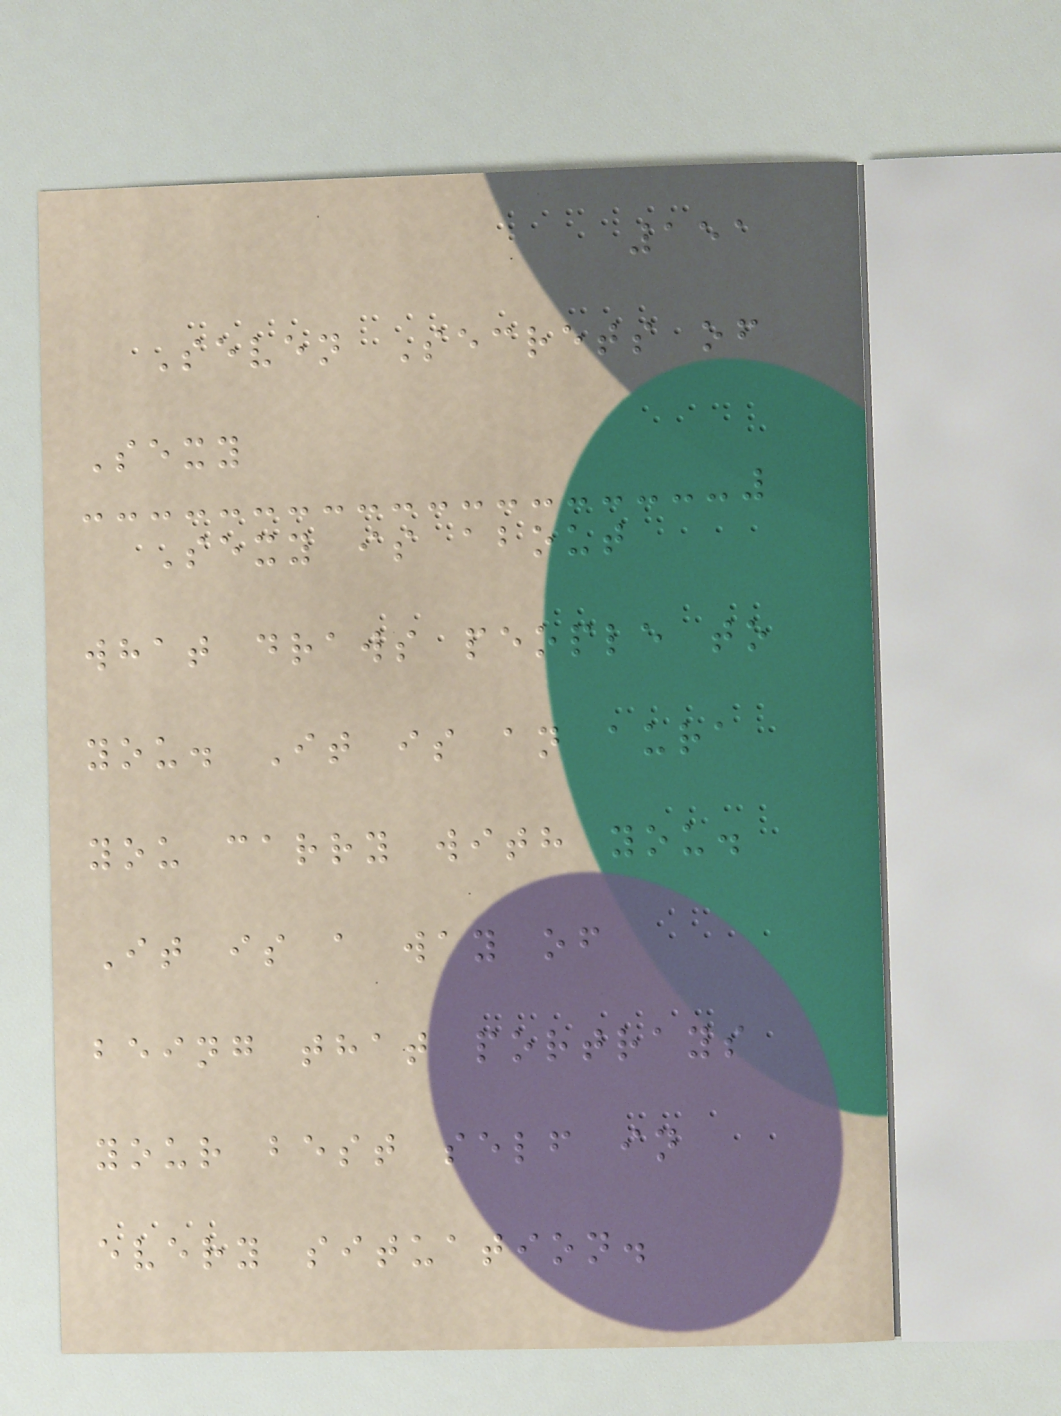151
Seven Secrets of
Sexy
Sexy is about
what draws people to
you. It is an aura
you carry with you.
It is a way of
being that portrays
your best self in
every situation.
